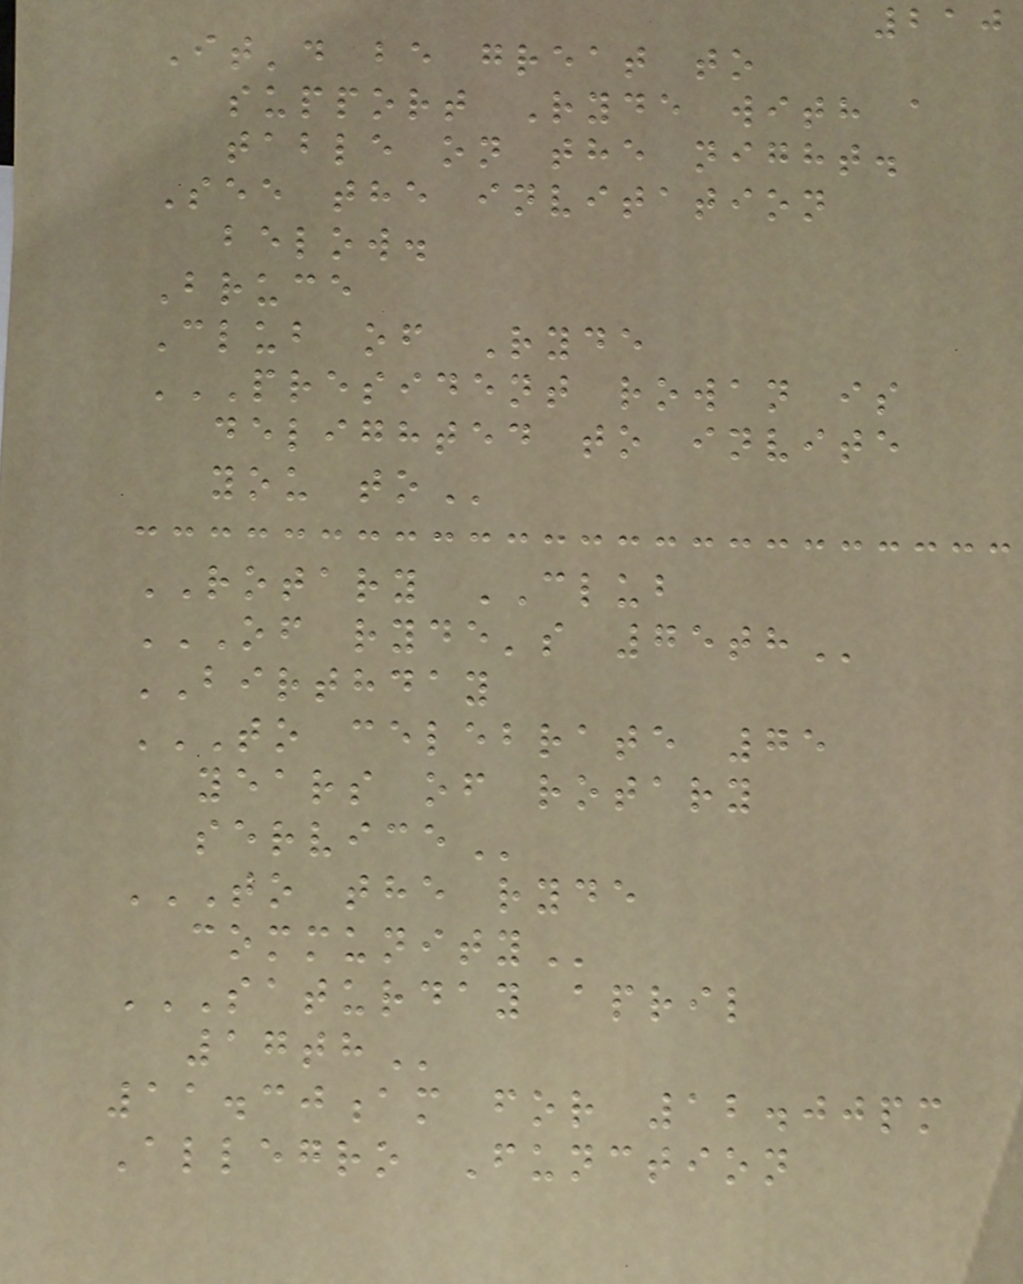210
It'd be great to
support Ryde with a
table on the night.
See the invitation
below.
Bruce
Club of Ryde
PRESIDENT ROWAN IS
DELIGHTED TO INVITE
YOU TO
ROTARY CLUB
OF RYDE'S 75TH
BIRTHDAY
TO CELEBRATE 75
YEARS OF ROTARY
SERVICE
TO THE RYDE
COMMUNITY
SATURDAY APRIL
17TH
11.30am for 12.00pm
Allegro Function
